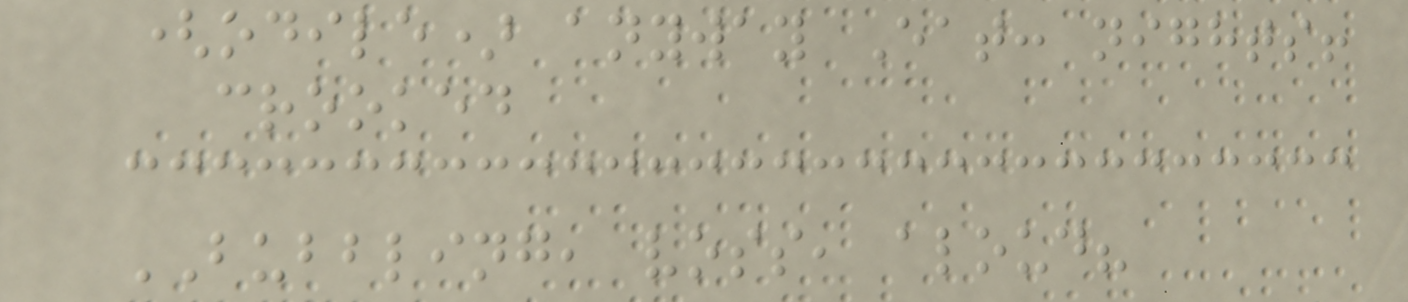(odile) anyway Eat: nights!
crooked
BUBBLING, voss, aloud?
